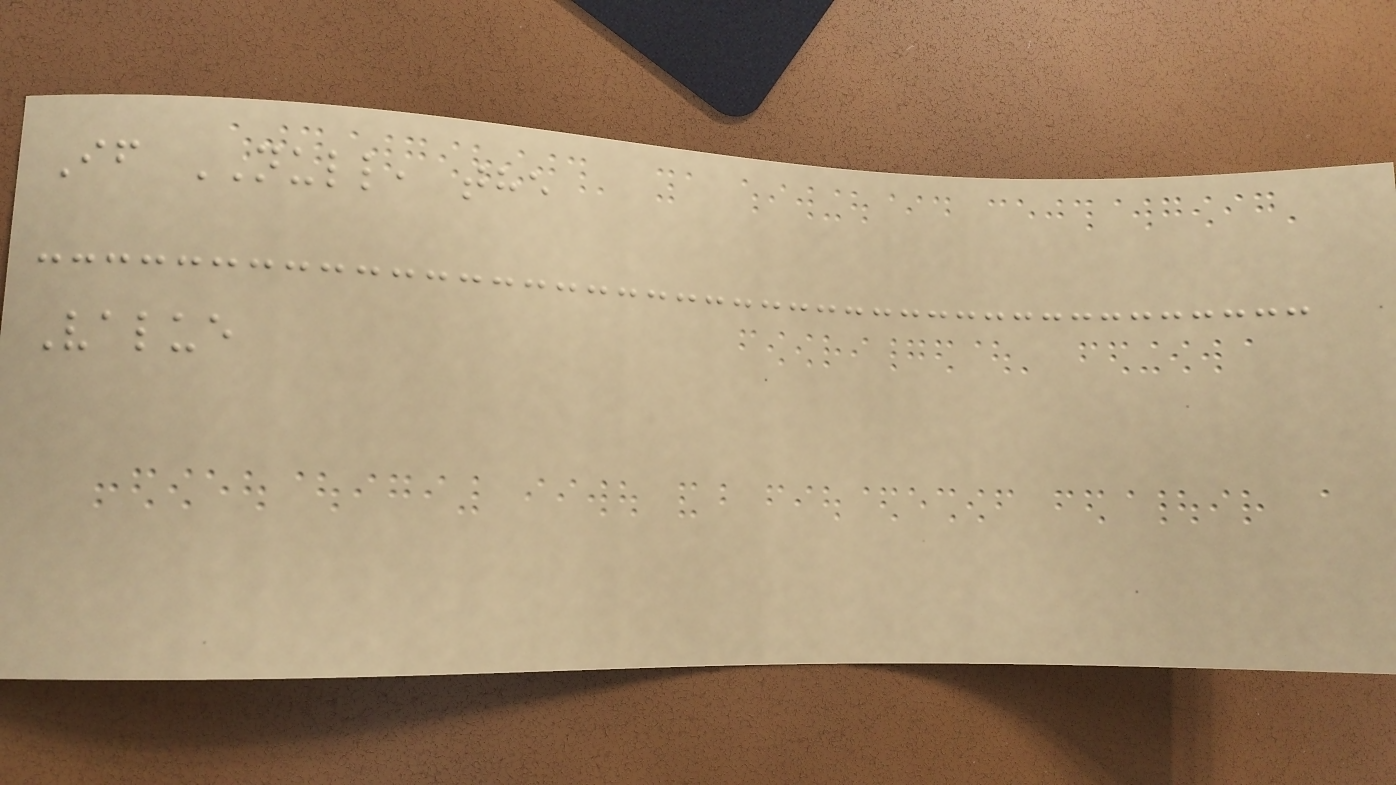If NULL, the
Value
